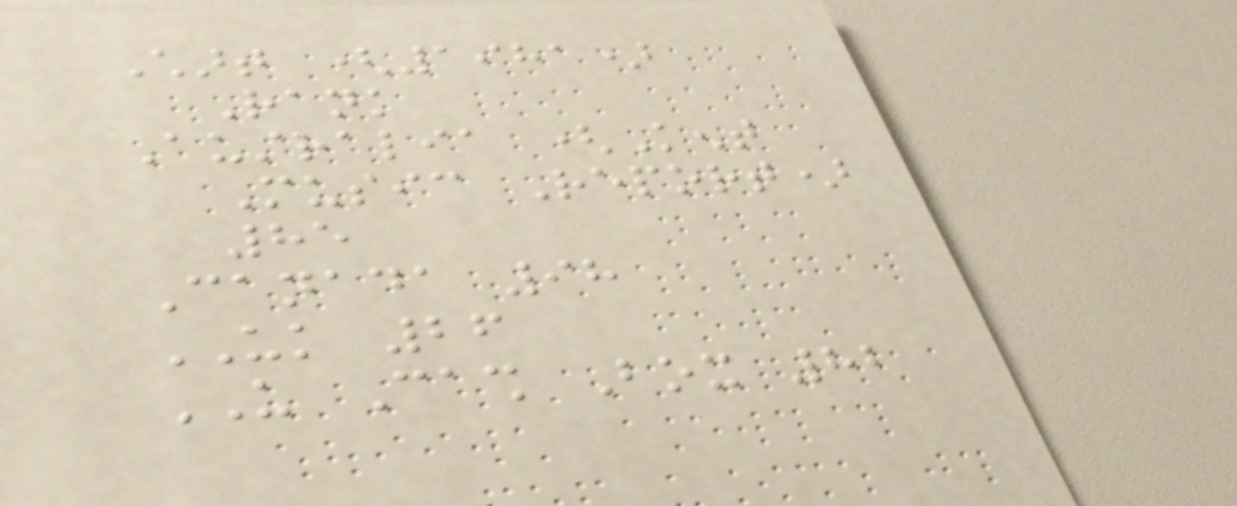Chart (1981)
Rank
Australia (Kent
Music Report)
85
Canada 98
UK 26
US Cash Box 82
